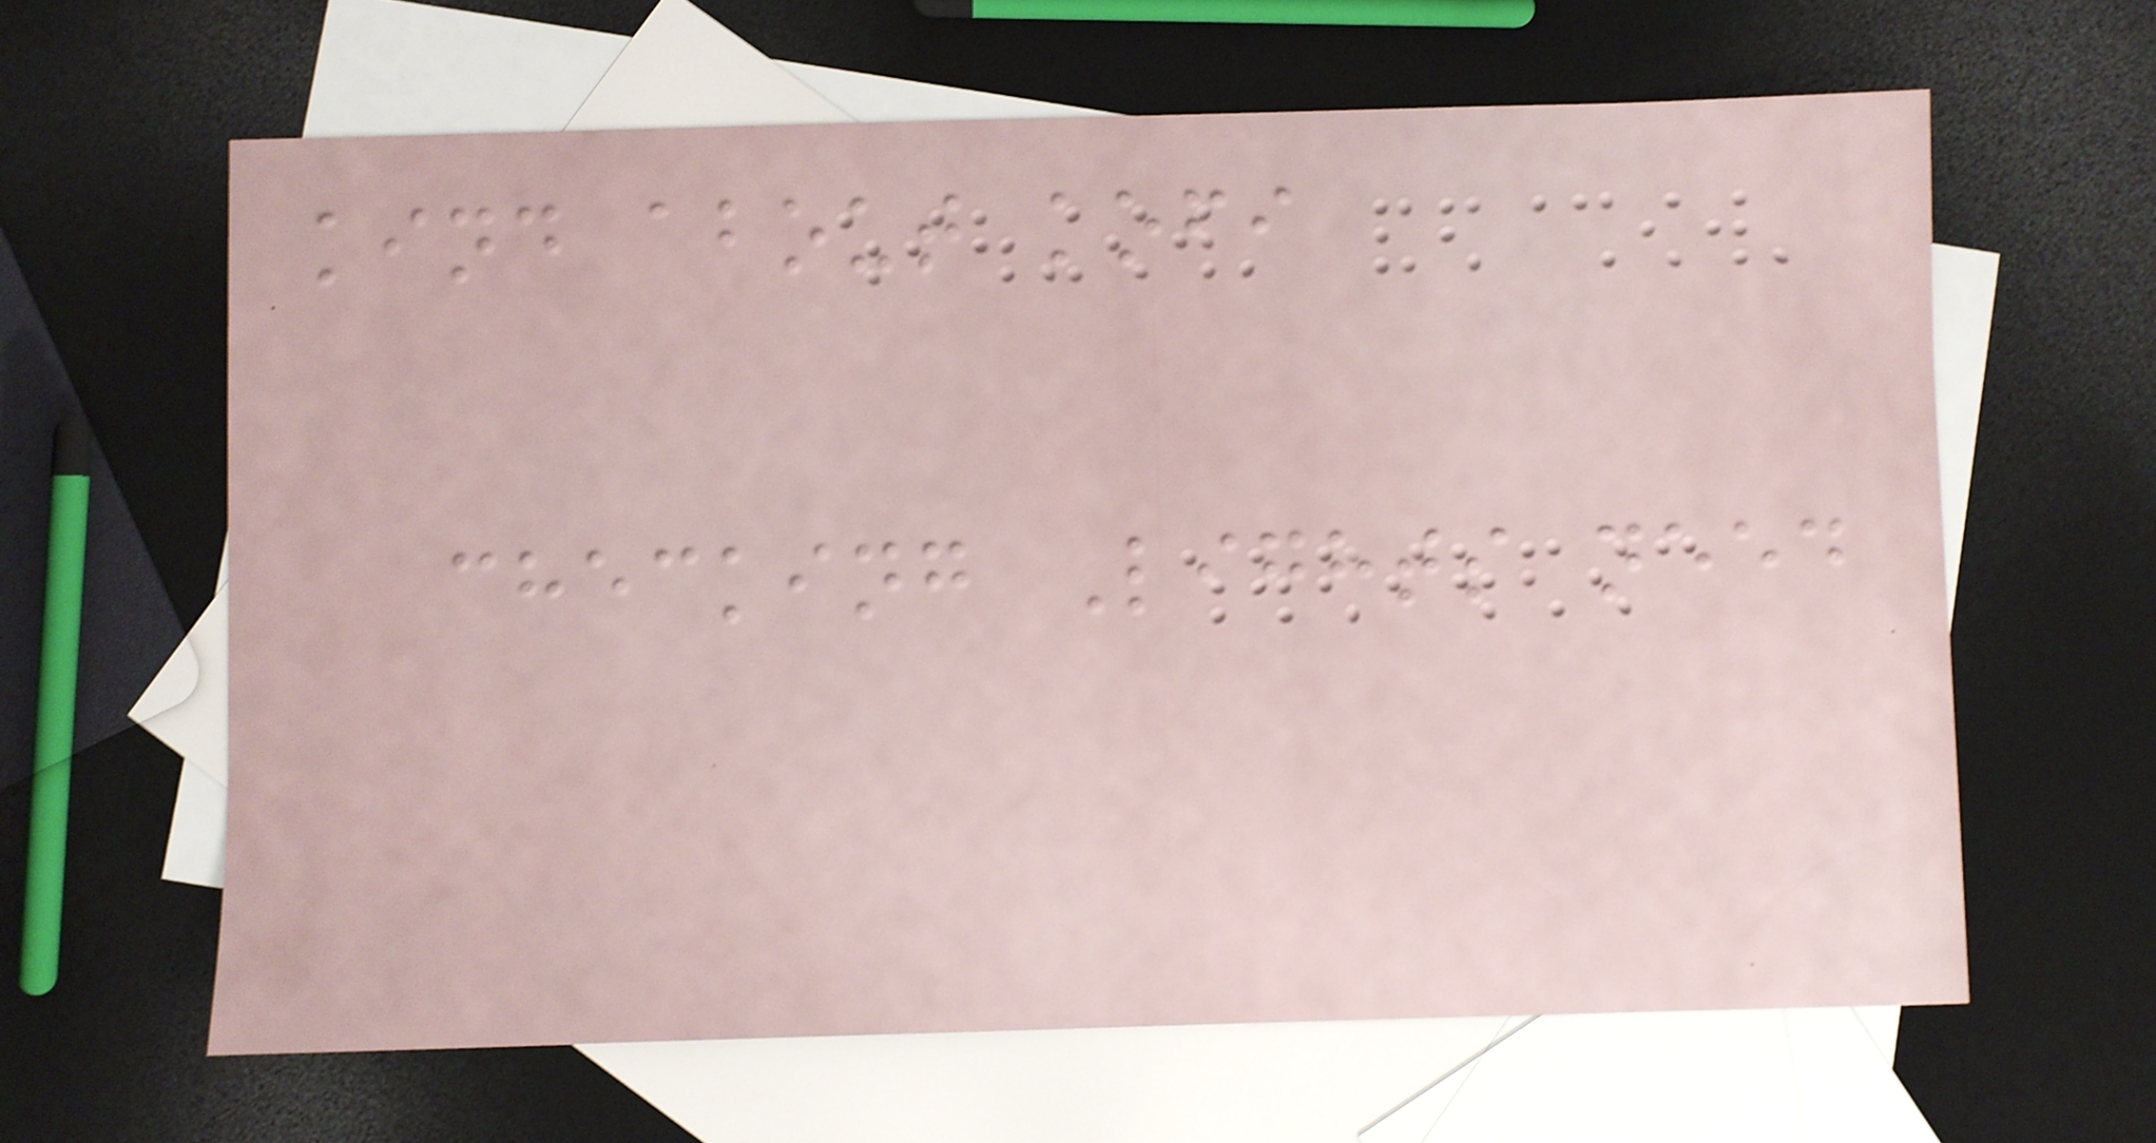kind about kofi
checking Lights need
